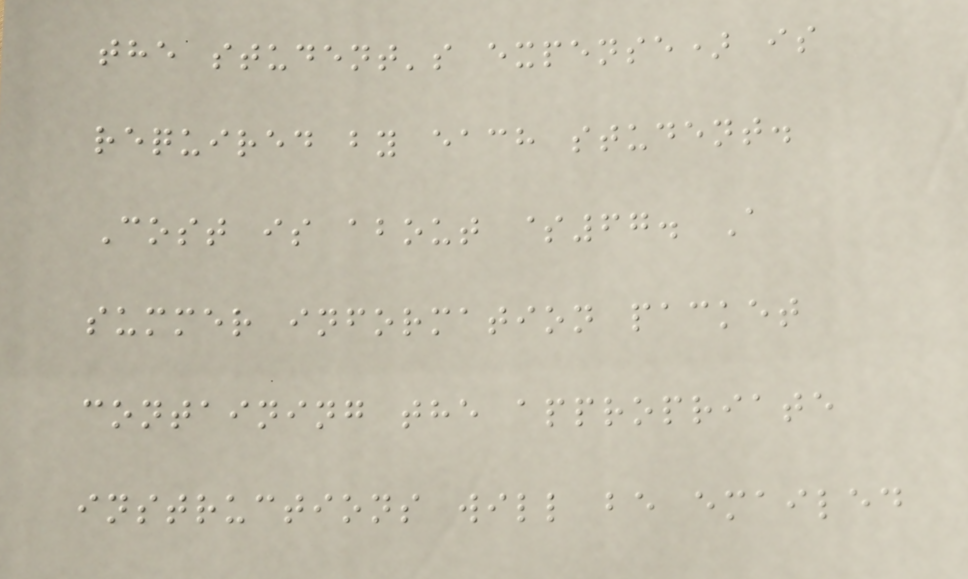the student's expense) is
required by each student.
Cost is about $67. A
summer information packet
containing the appropriate
instructions will be emailed
